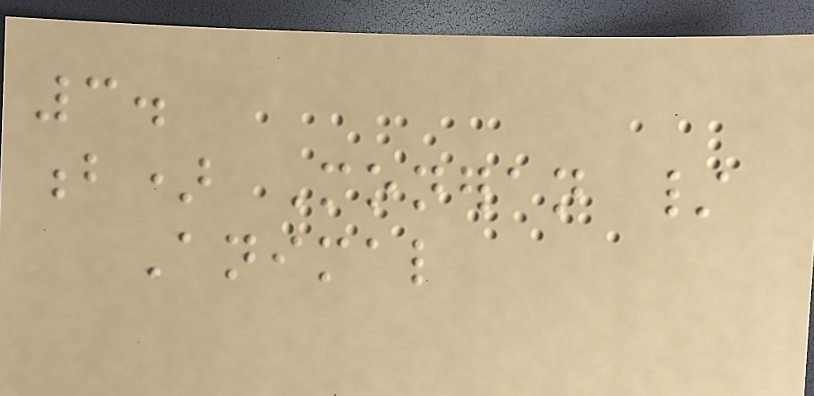3.
b) Moneran /
Animal
